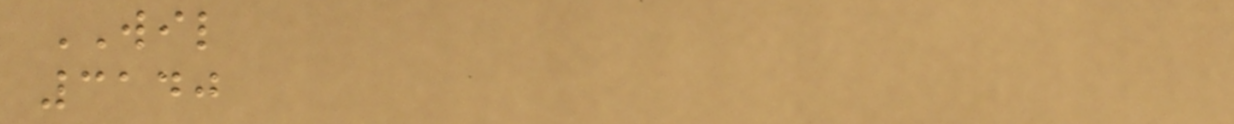WIL
3140
